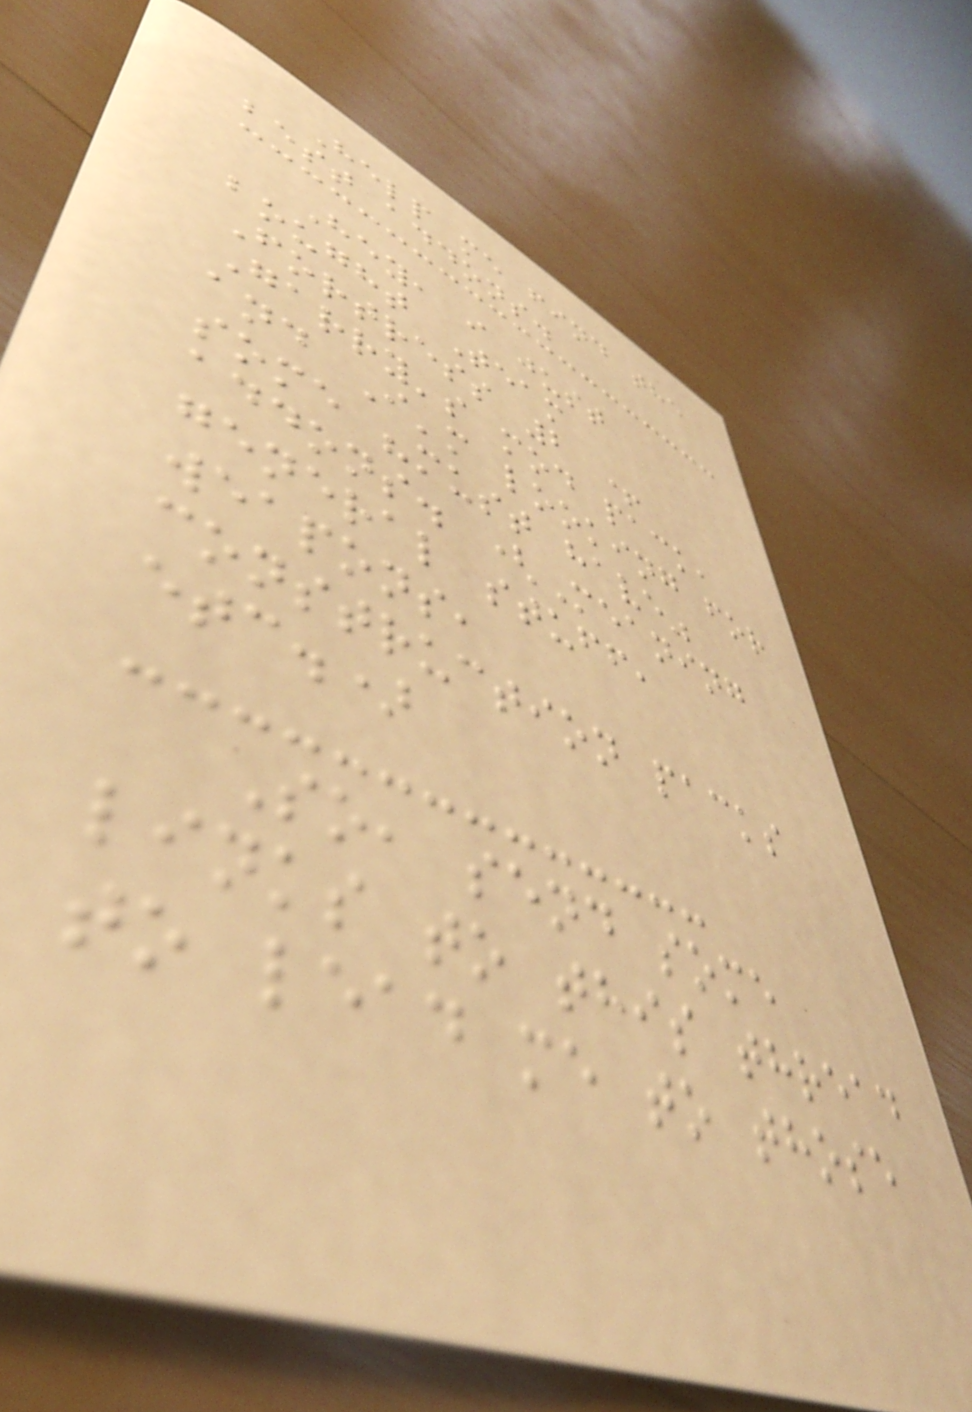Help me find the
best addons.
Hey, i just
bought Team
Fortress 2 +
Garry's mod pack,
and I'm looking for
some "must have"
addons. (Meaning
general stuff,
weapons,
construction packs
etc.)
So, send some
links to this thread
to lead me to those
